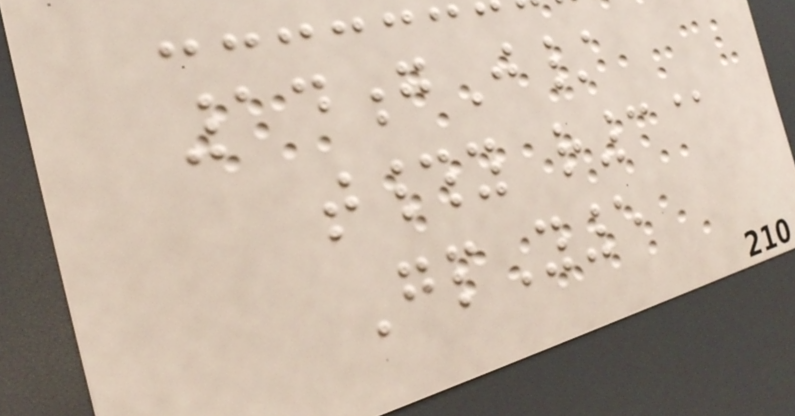14gJ/
t#y r3@
GpY5
